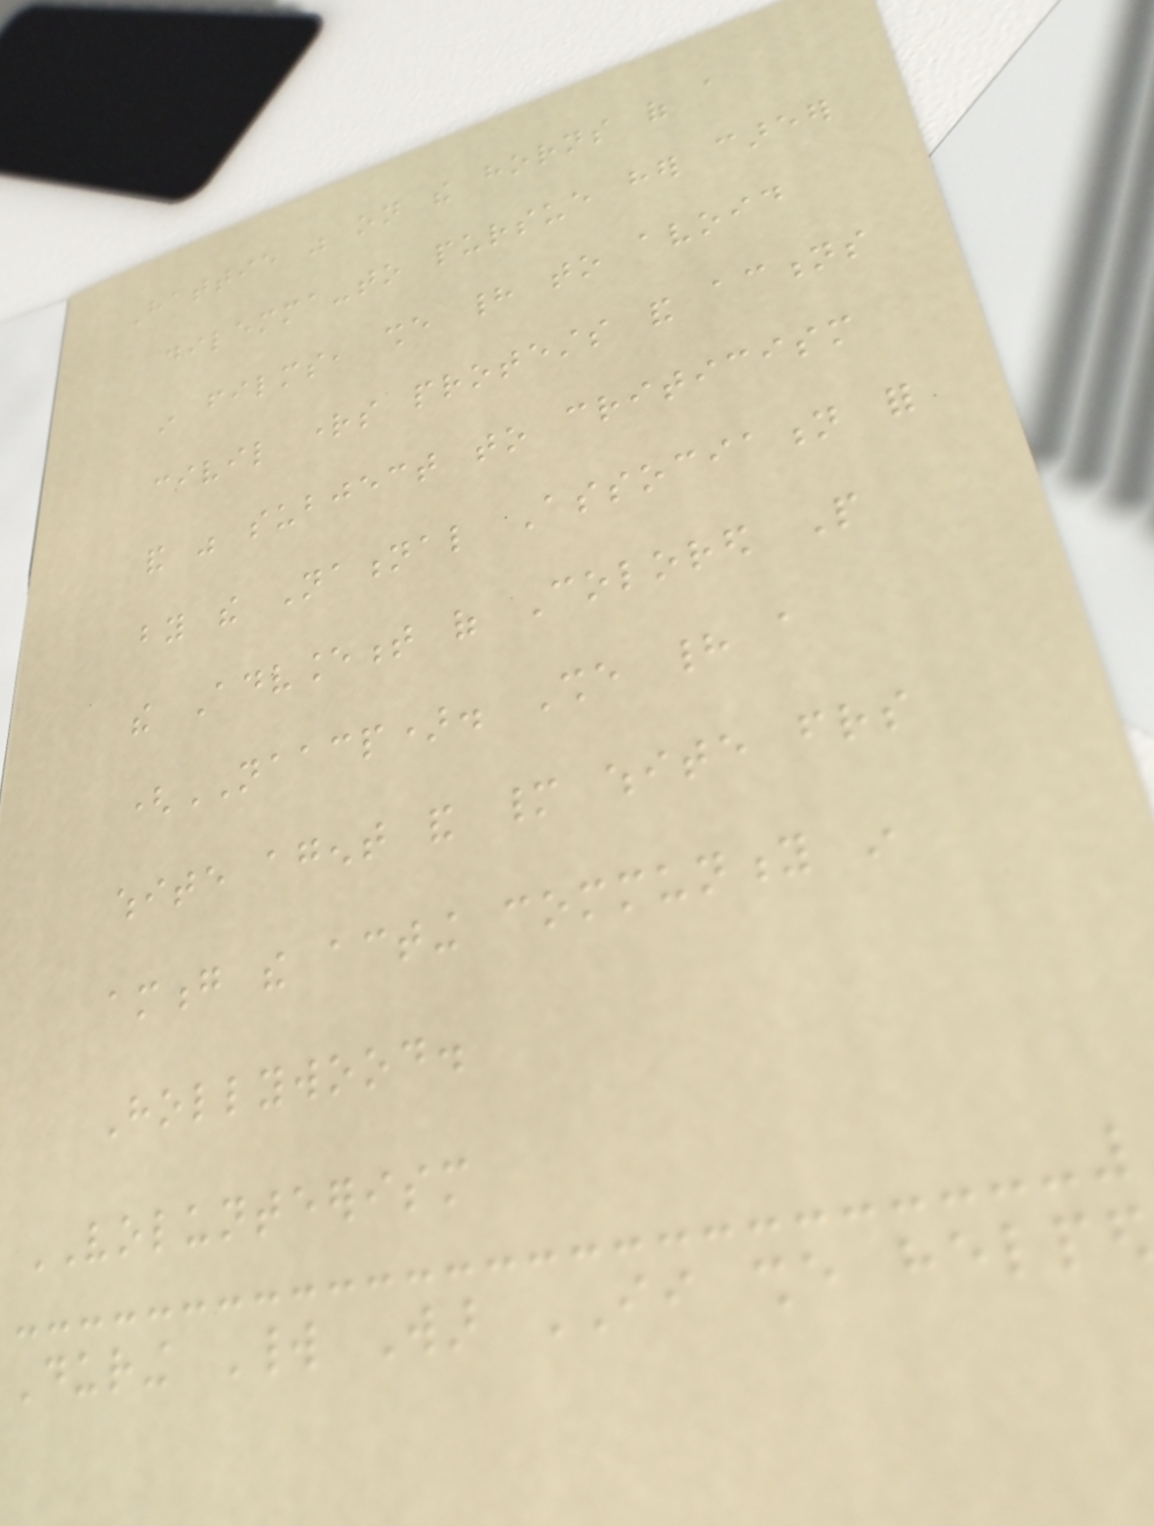Hattie was on the horns of a
dilemma-to pursue her career
in films, she had to avoid
civil rights protests and actions
and was subject to criticism
by the National Association for
the Advancement of Colored People
(NAACP). She had a
white agent and many white friends
among the acting community in
Hollywood.
VOLUNTEERISM
During World War II she helped
